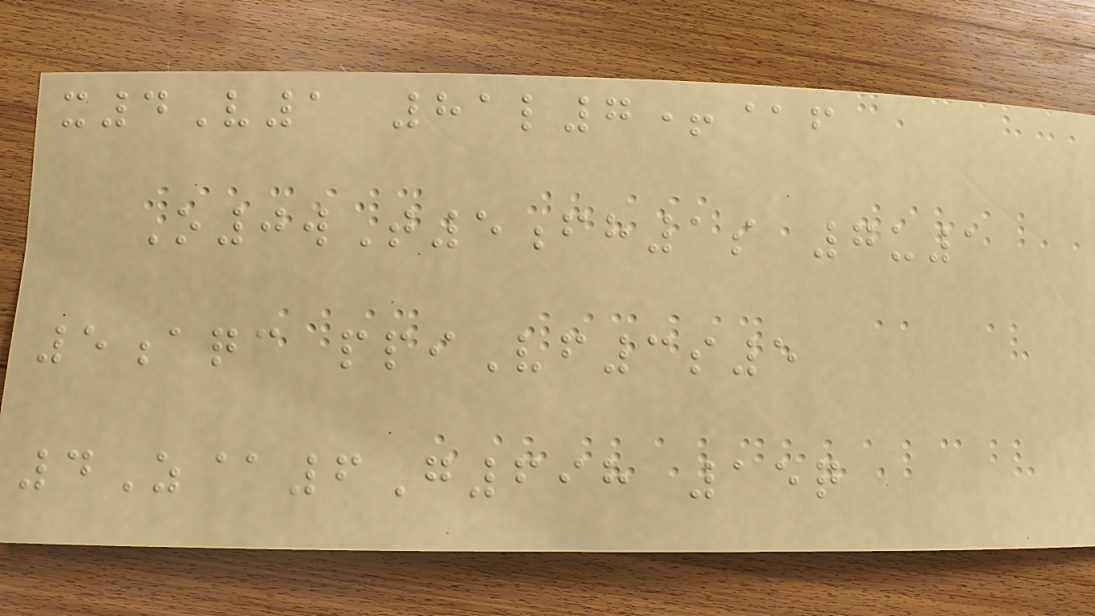x4V1 81l7+@f
O0wT5fh1s 7u1
5aqc ppiVf3s5
4Z@6G698 15q
